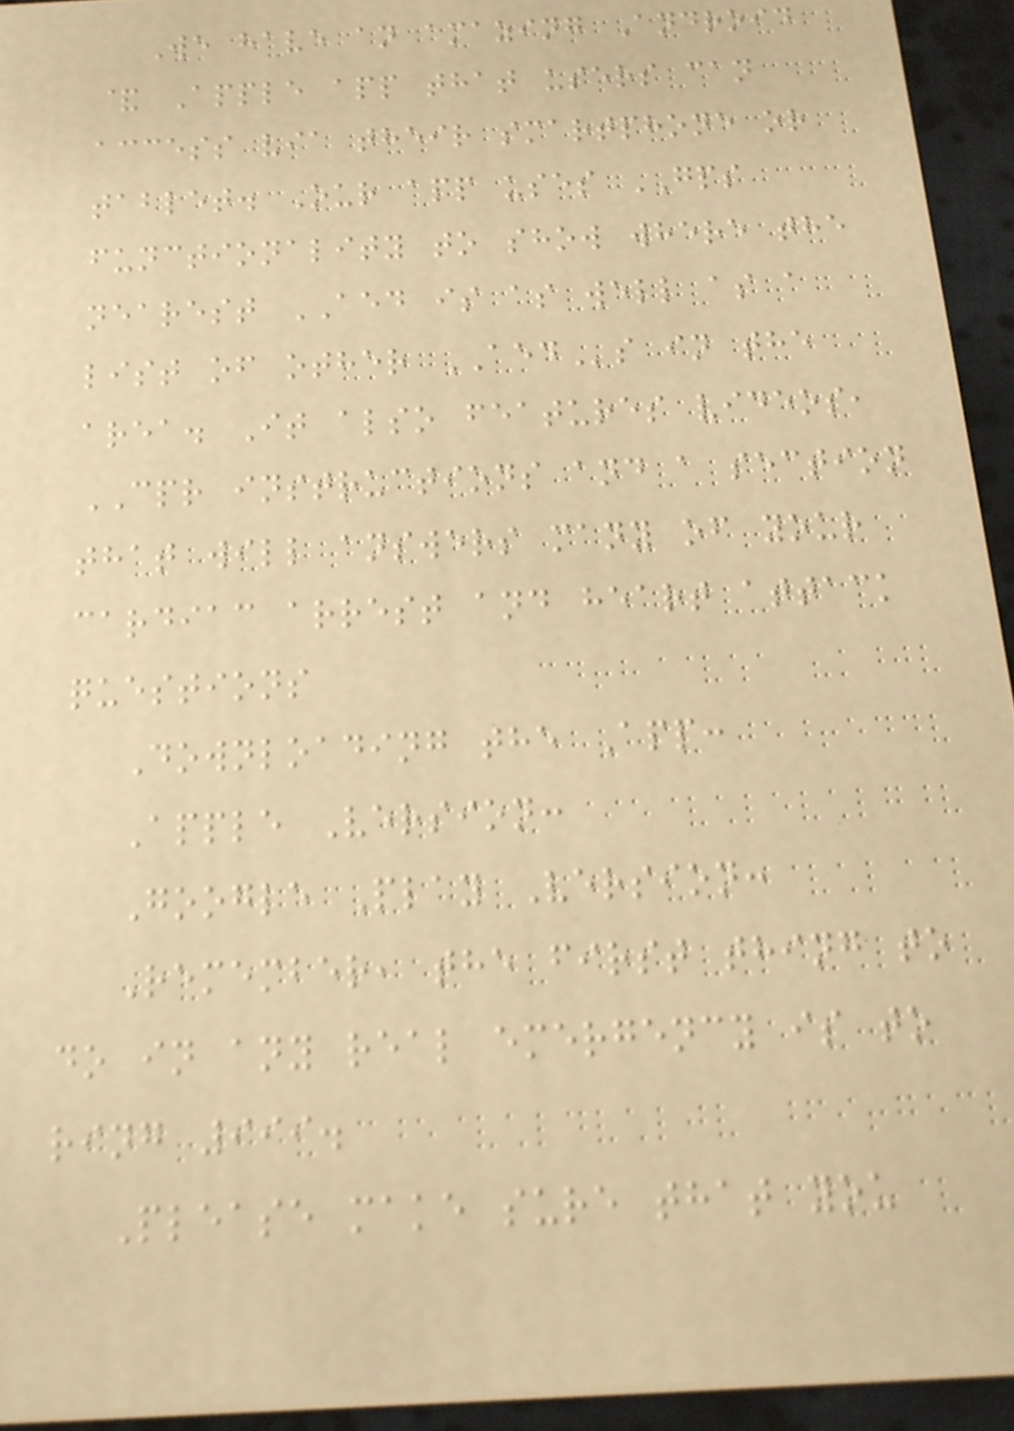We have an amazing Android
& Apple app that users can
access via their smartphone or
tablet. Our app uses GPS
functionality to show where the
nearest AED is as well as a
list of other AEDs in the
area. It also features videos,
CPR instructions and a section
that will answers many of your
cardiac arrest and heart attack
questions
Downloading the App:
Apple Version:
Google Play Version:
Remember, the first thing to
do in any real emergency is to
ring 999.
Please make sure that you
